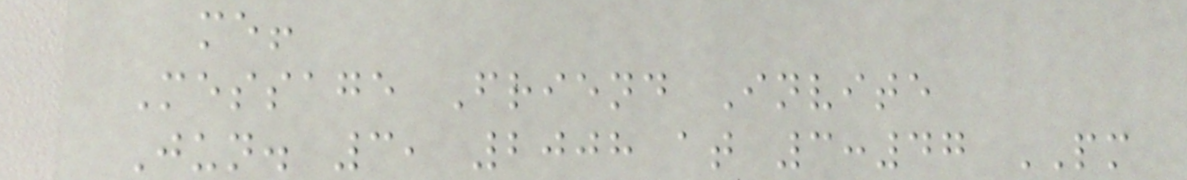me!
Message Friend Invite
Jun. 3, 2008 at 3:47 PM
